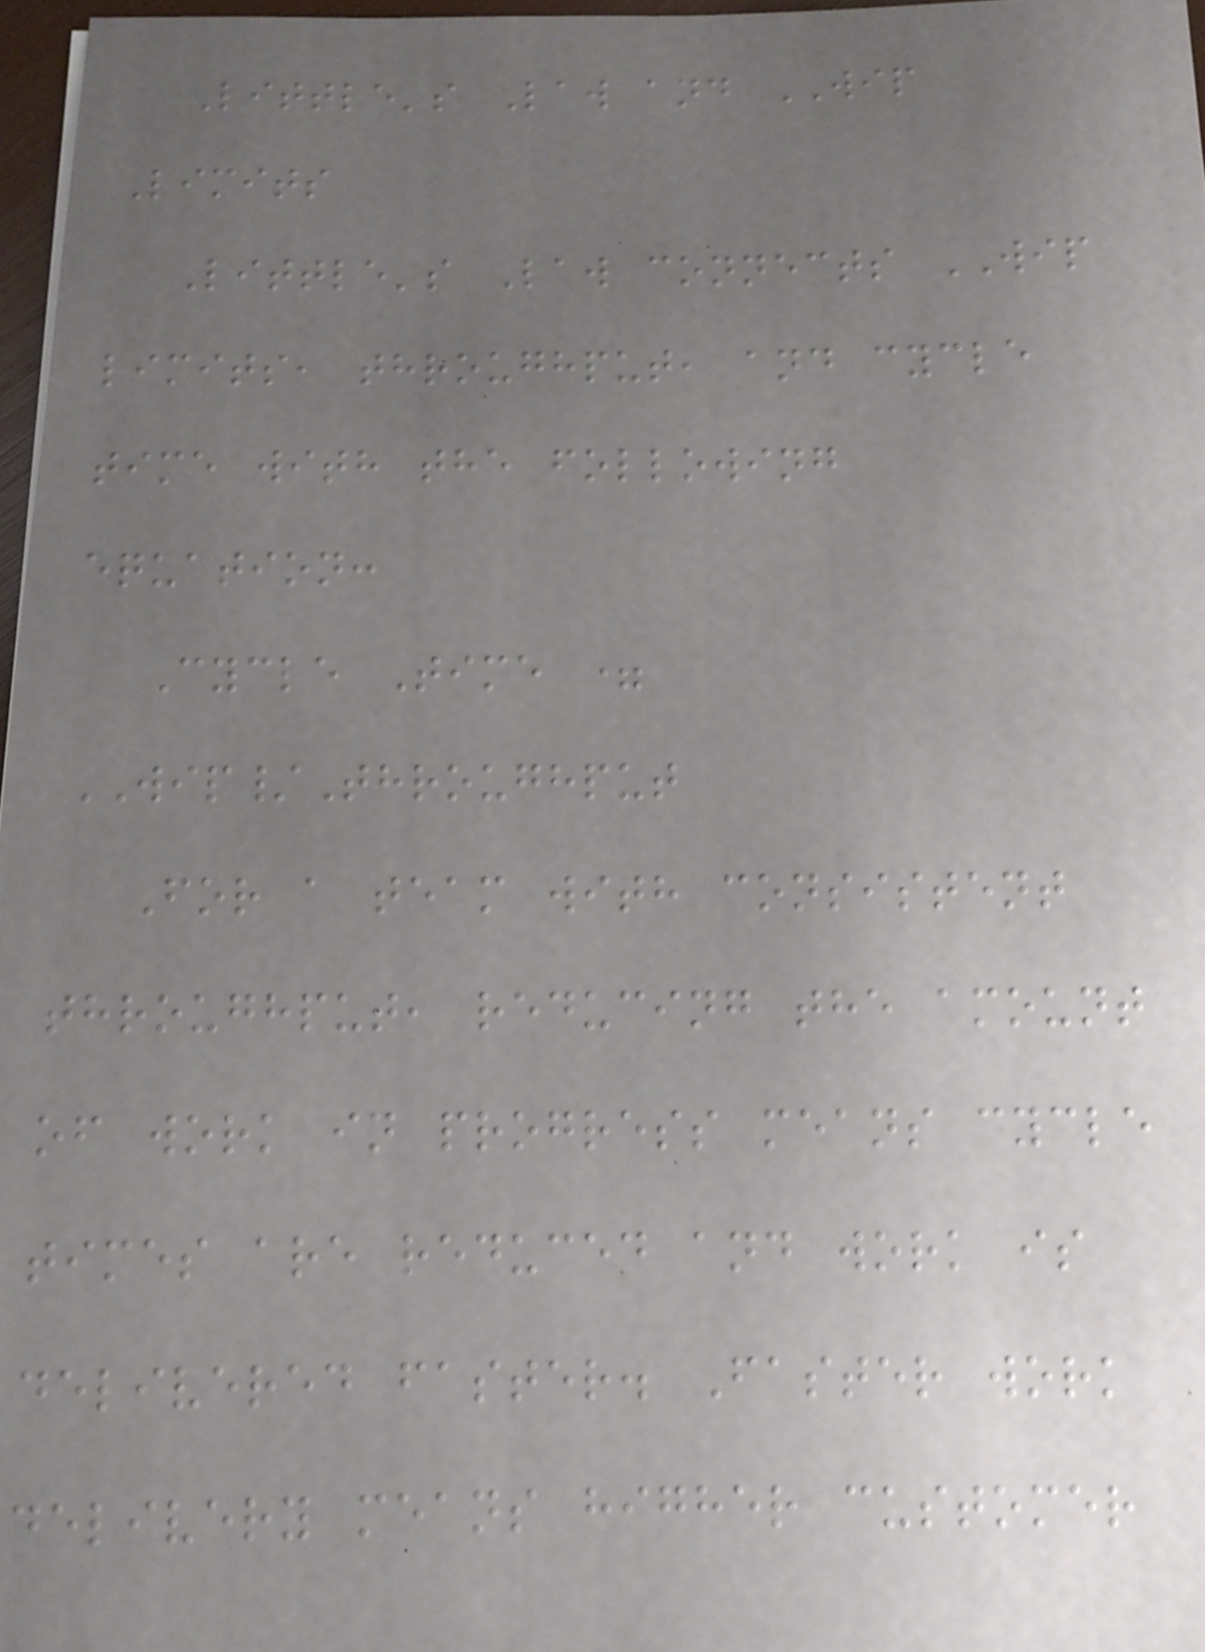Little's Law and WIP
Limits
Little's Law connects WIP
limits, throughput, and cycle
time with the following
equation:
Cycle Time =
WIP/Throughput
For a team with consistent
throughput, reducing the amount
of work in progress means cycle
times are reduced and work is
delivered faster. Faster work
delivery means higher customer
